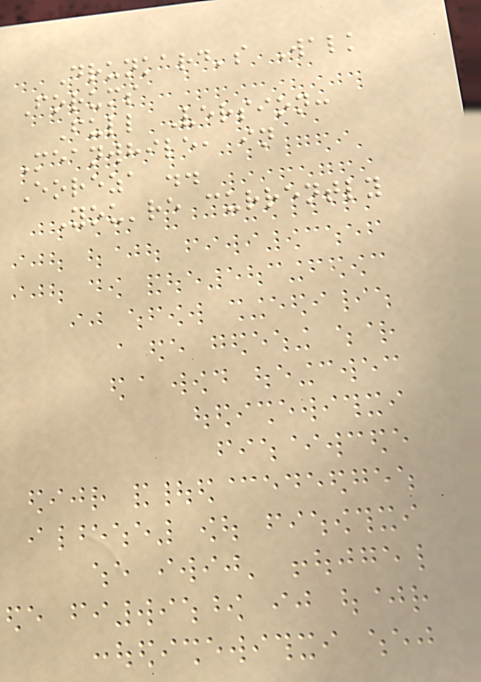Drunkard's Walk
Forums
Full Version:
Meanwhile, in
Eoreza ..
You're currently
